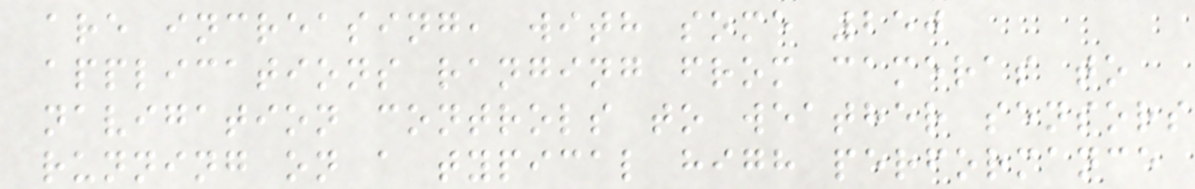are increasing, with some 250
applications ranging from cameras to
navigation controls to weather sensors
running on a typical high performance
